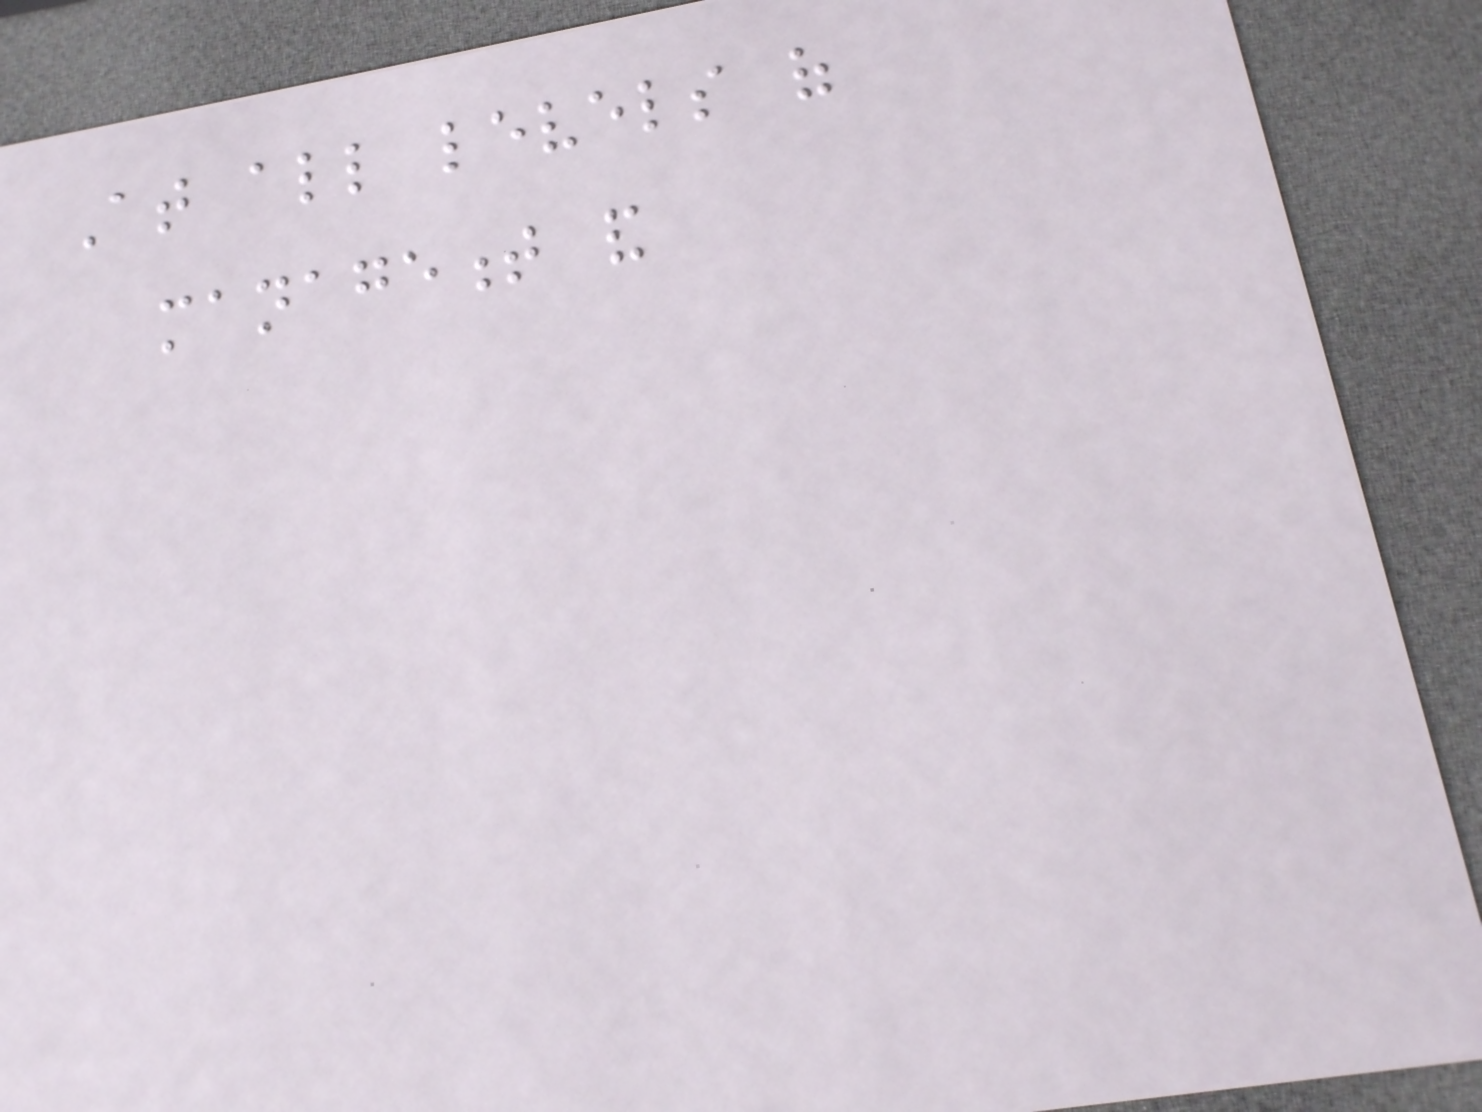At all levels of
management and
